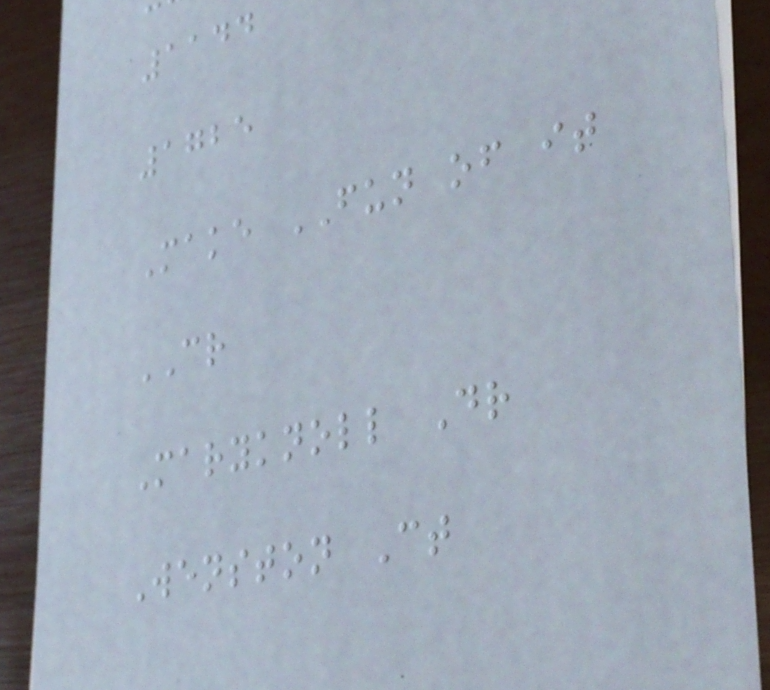1144
1725
Make FUN of it
CR
Maryknoll Dr
Wenston Ct
